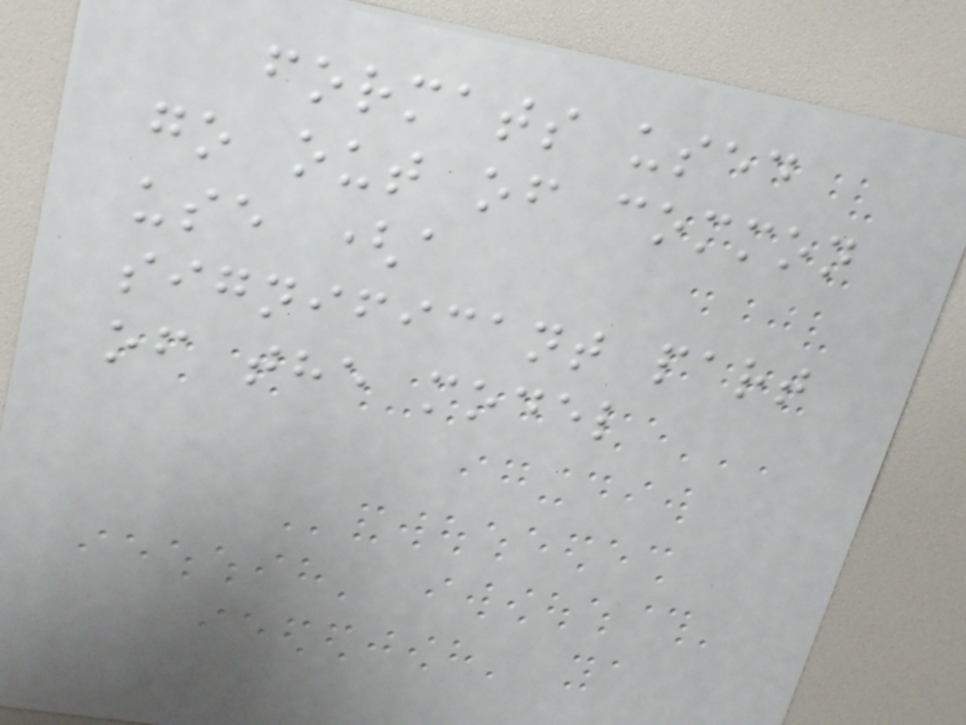formats used
go out of common
use (a
significant part
of the model
